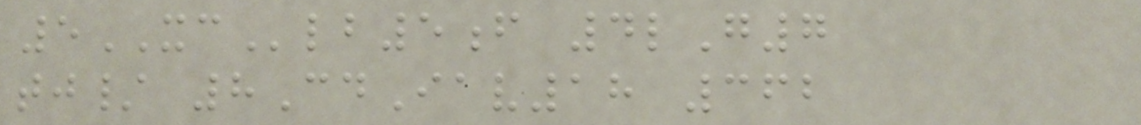5XClb5f 4lG7
tj/ 8CdIav18 362
